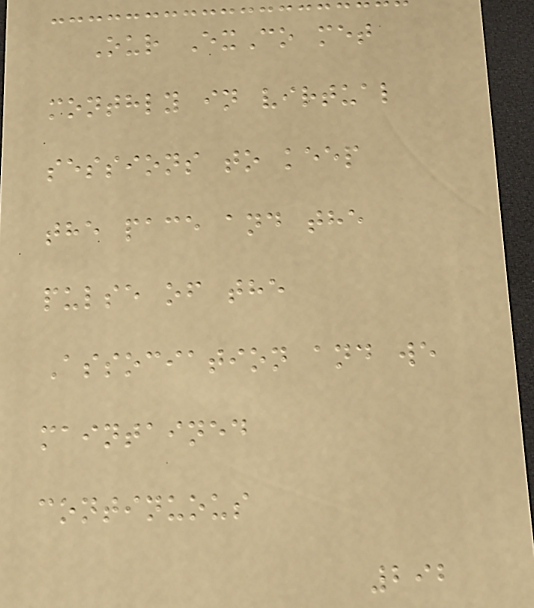Our ExCo met
monthly in virtual
sessions to keep
the pace and the
pulse of the
Association and we
maintained
continuous
292
